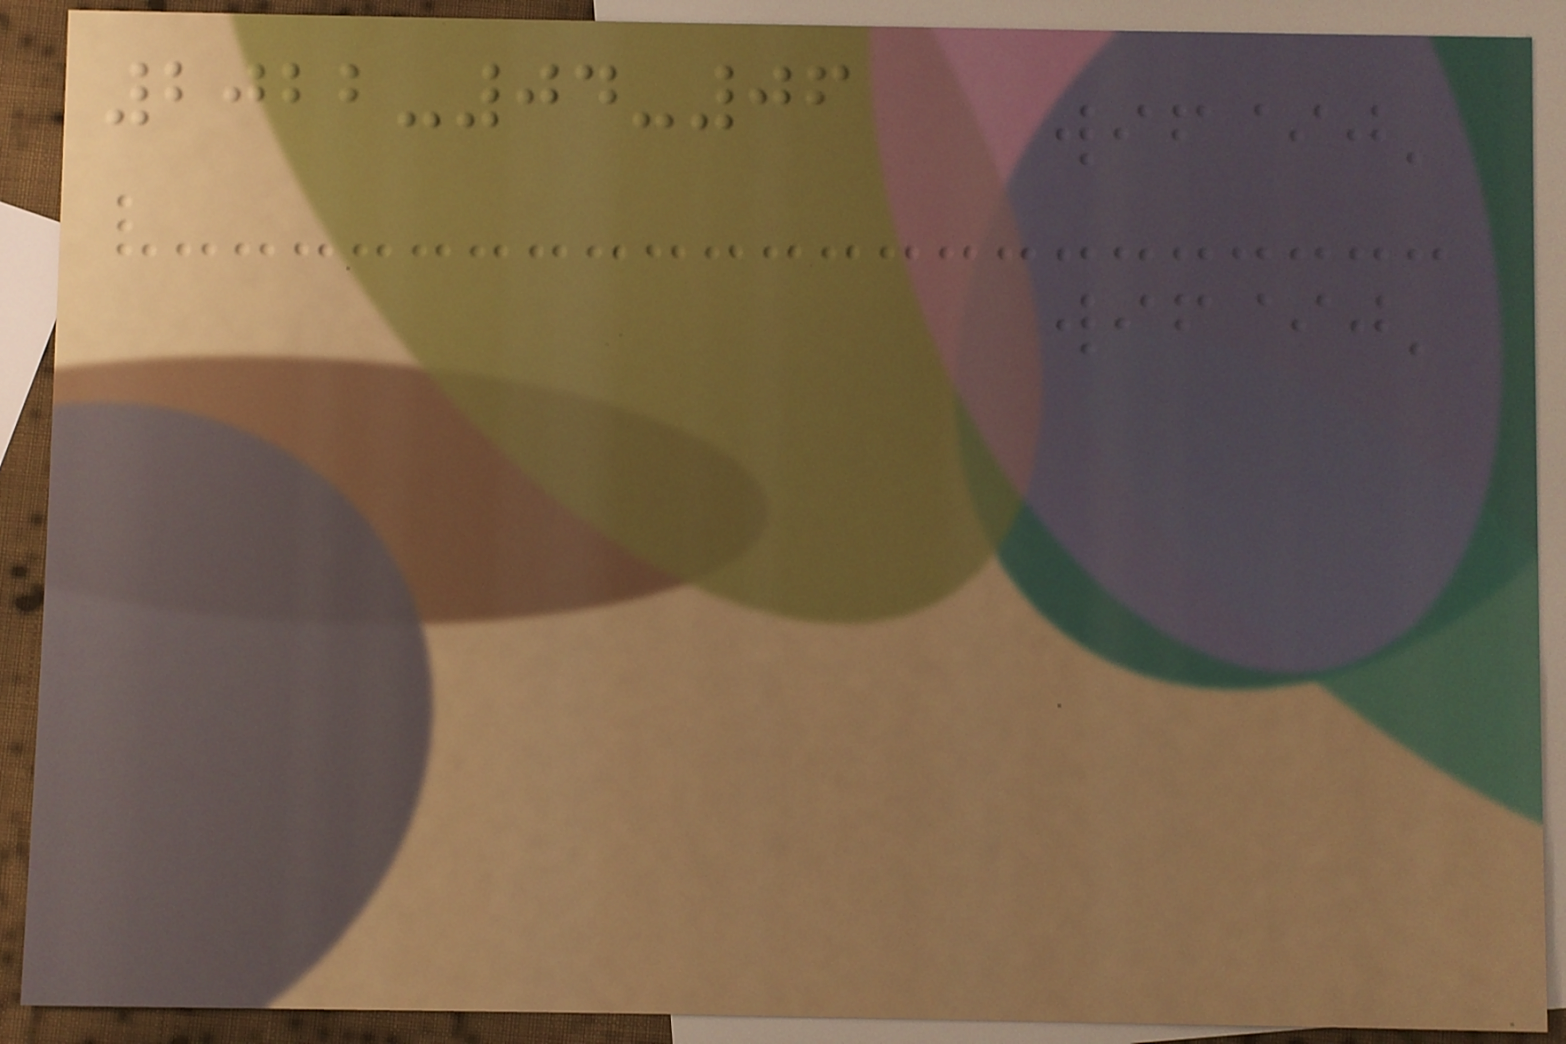2022-04-06
